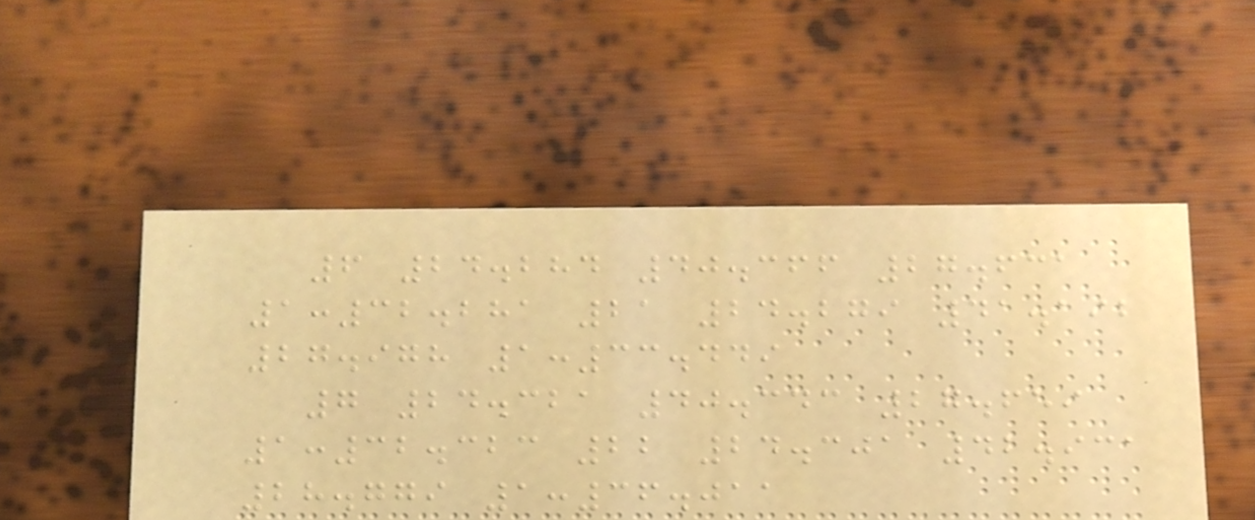6 24.284 40.366 27.631
1:32.281 21 24.279 41.192
27.978 1:33.449
7 24.321 40.343 27.659
1:32.323 22 24.301 42.931
28.779 1:36.011
